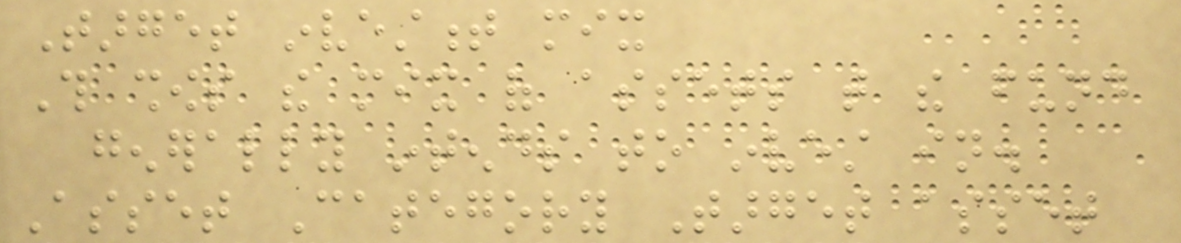Target investment mix
This shows the mix of assets that the fund
generally intends to invest in.
Asset Category Target asset
